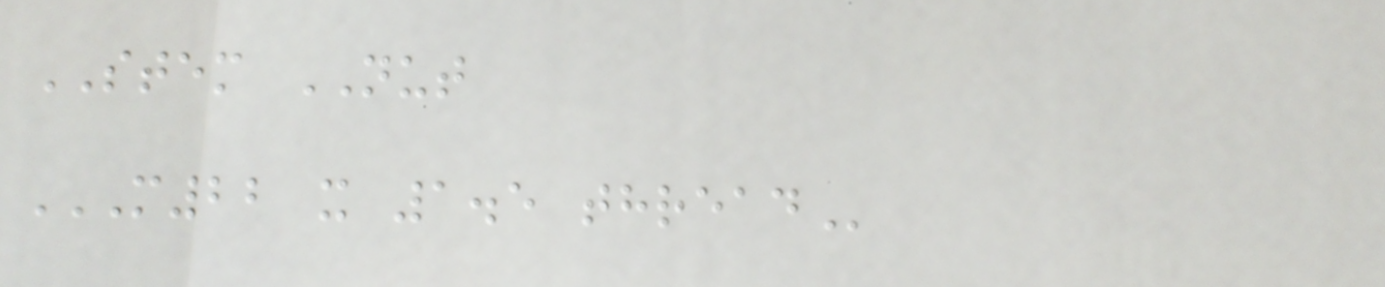STEM NUT
M22 X 1.5 THREAD
